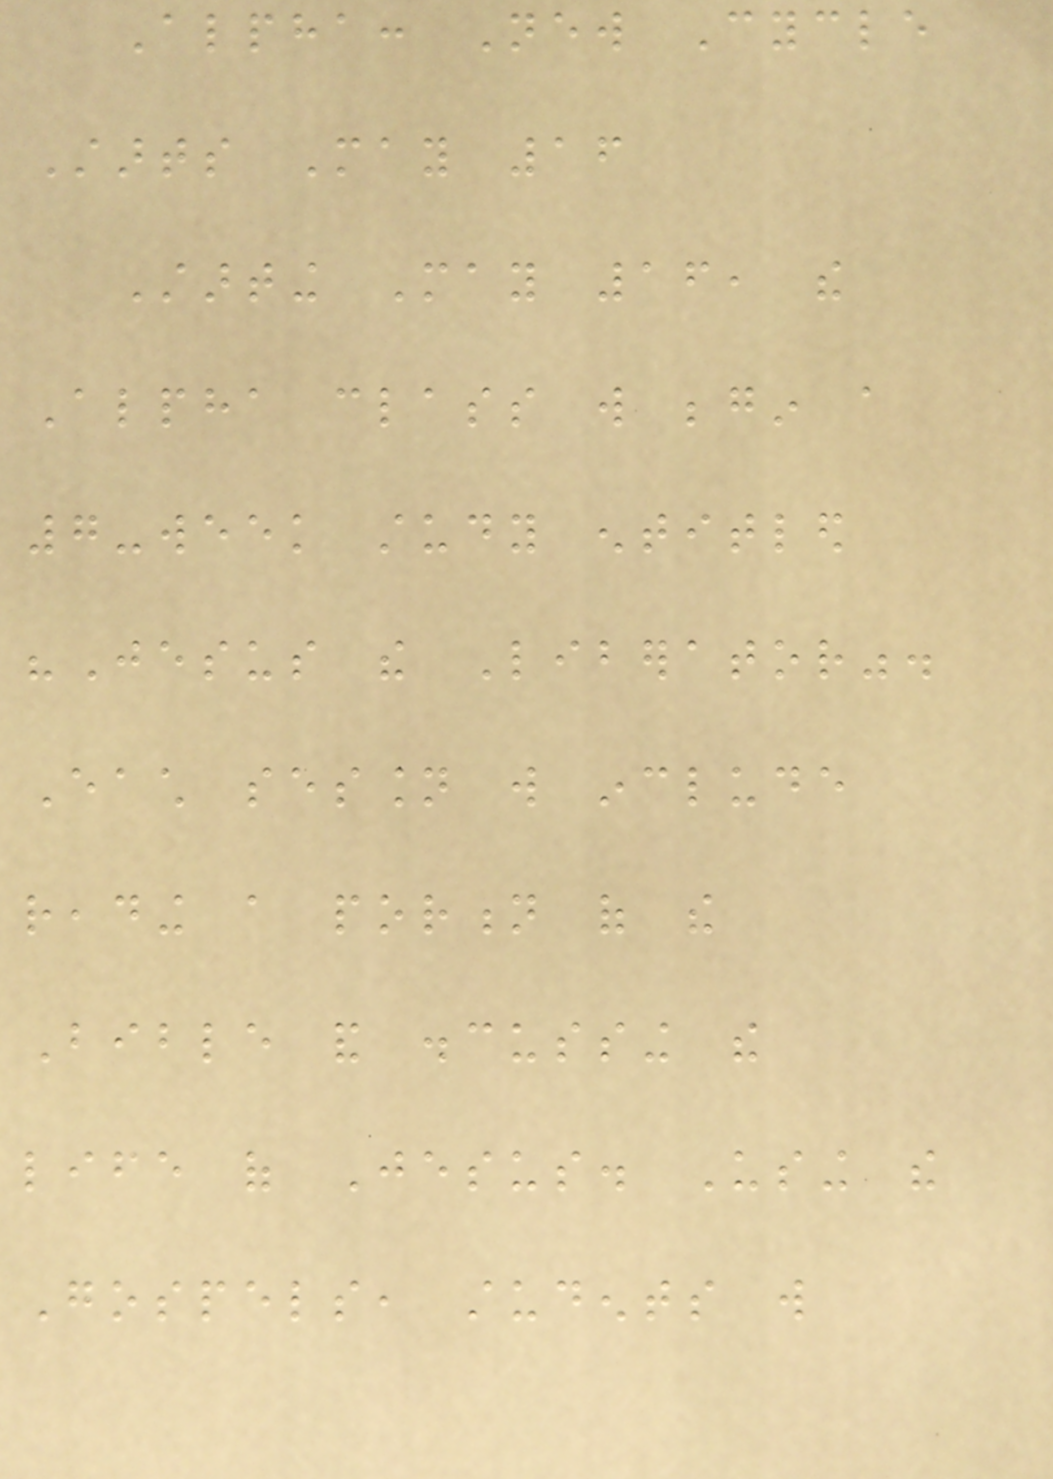Alpha: New Cycle
Starts May 16
Starting May 16, the
Alpha class will begin a
7-week study entitled
"Jesus the Liberator".
Each session will include
reading a portion of the
Bible and discussing the
life of Jesus. Using the
Gospels, students will
